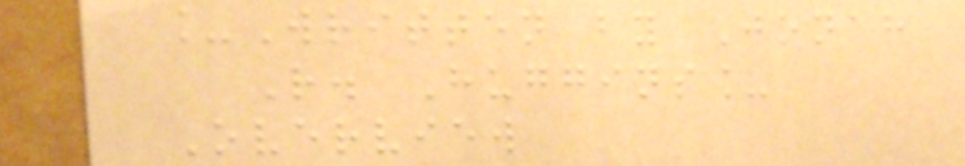_Written by Jonah
R. Huggins_
Overview
